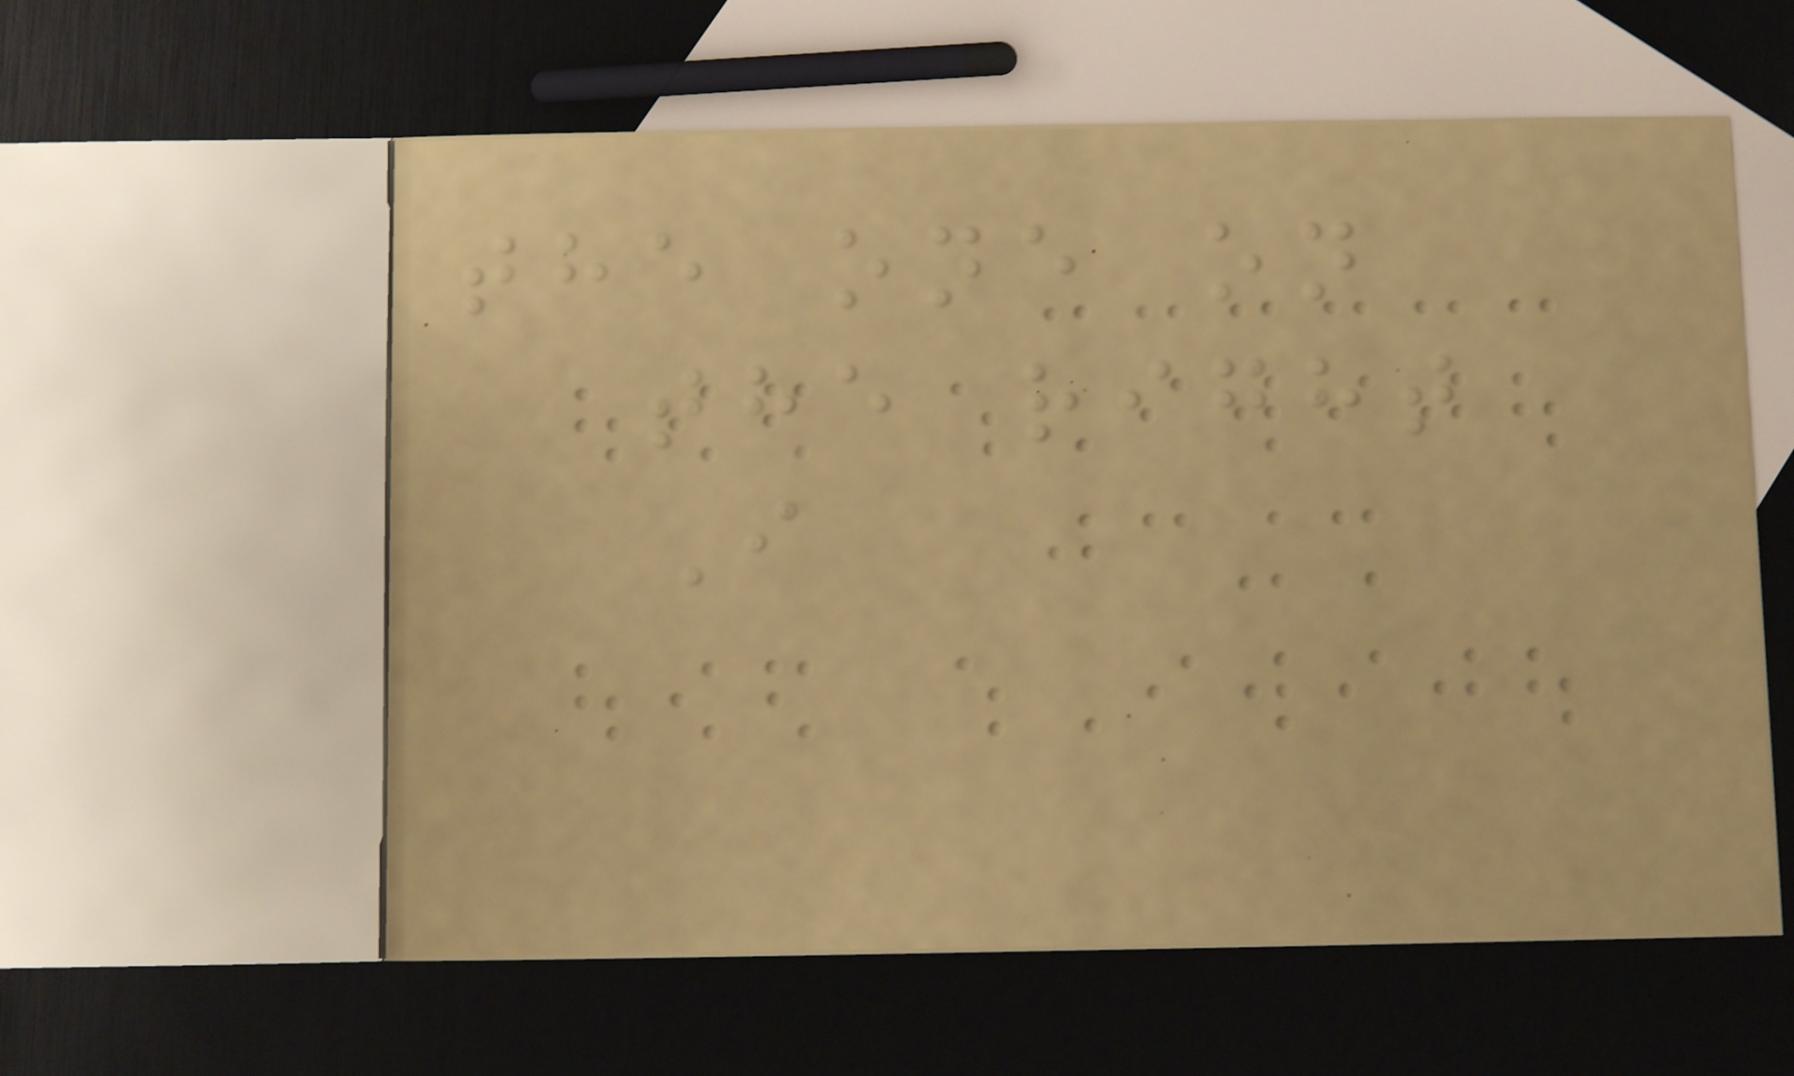the one on
the right
I
